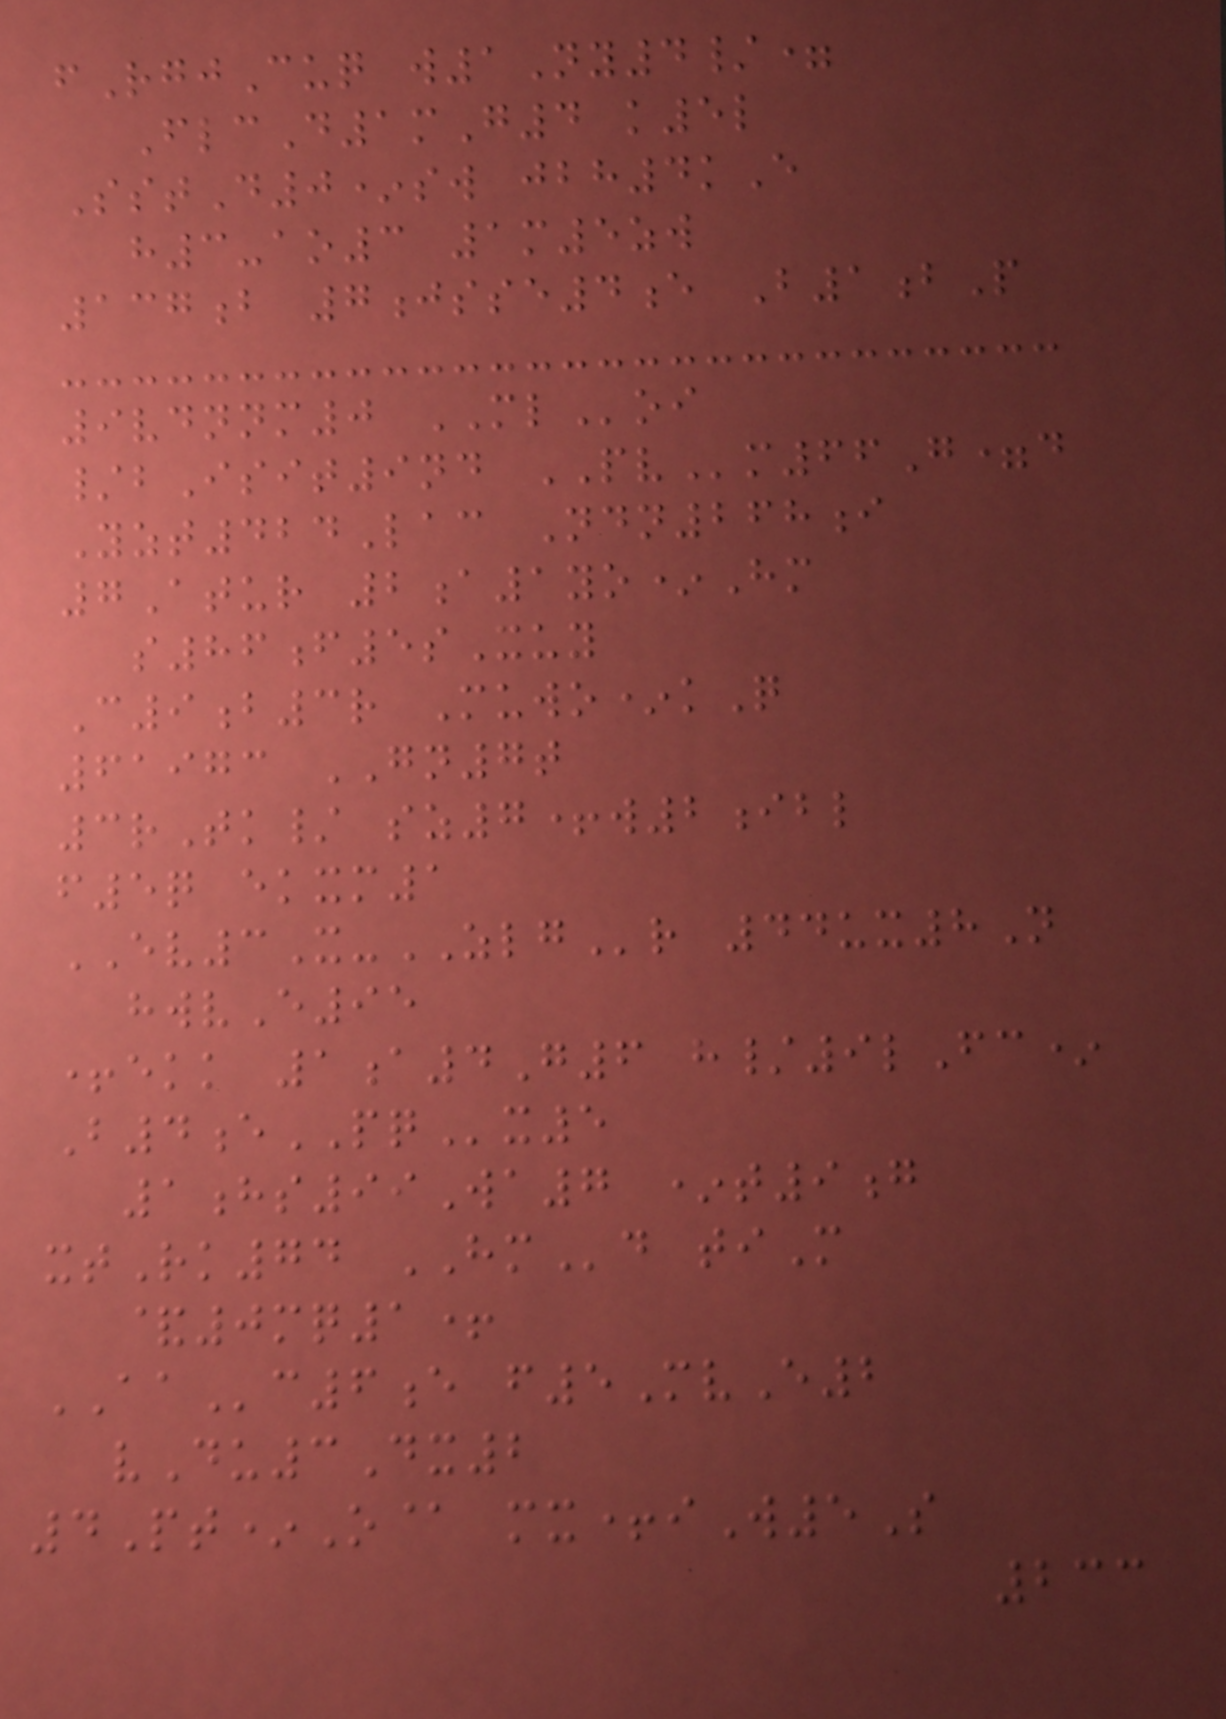fRgjCuq w1Ny4/=
FlcD1mG4 k5l
SstD0*sw jbh4kE
h3-ao3 1m5zw
137b 7jsse4e B1bP
9vdnnm0 MLoi
/bIsit9nd PVm66G=d
Yzt424Lac Ndn268i
7Atur 2a1yo*Hm
s86f5sXuy
C9b3r Muwo*kQ
61973 GN7t
3rTk/ sz7+w2ibl
f5q ekxm1
EV3X-ZLGr 44ux8N
hwvE95
+ekk 1a4G6 h/9lFc*
B4ePQx5
1hs99Wa7 *t9g
xtRk74 HMd tiM
&0mq1+
AAc6e f5MvE2
vDu3Dx2
4Pt*O@ mx+iW5S
233
